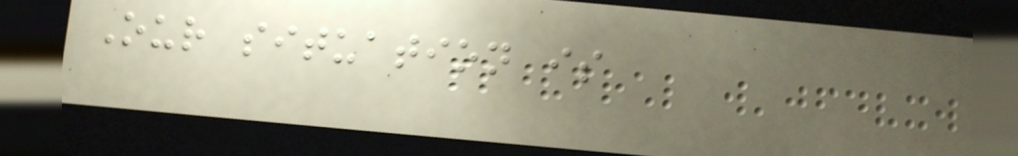Our situation is
